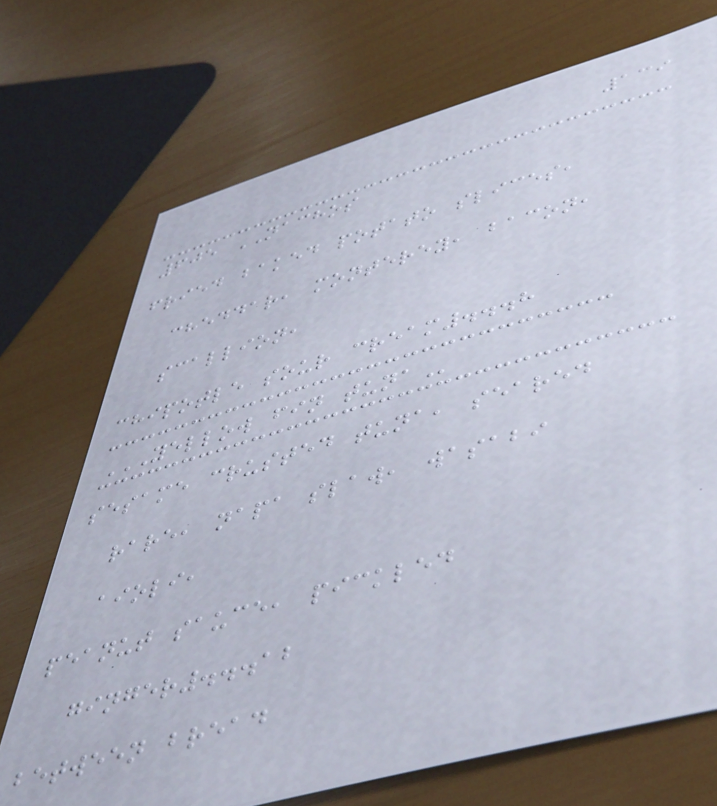139
605 NACHOS
fried baked potato slices,
cheddar, monterey, bacon,
scallion,
chipotle sour cream...8
YELLOW FIN TUNA
sesame crusted tuna, seared
rare, napa slaw, wasabi
aioli,
peanut sauce, pickled
ginger...12
between bread
